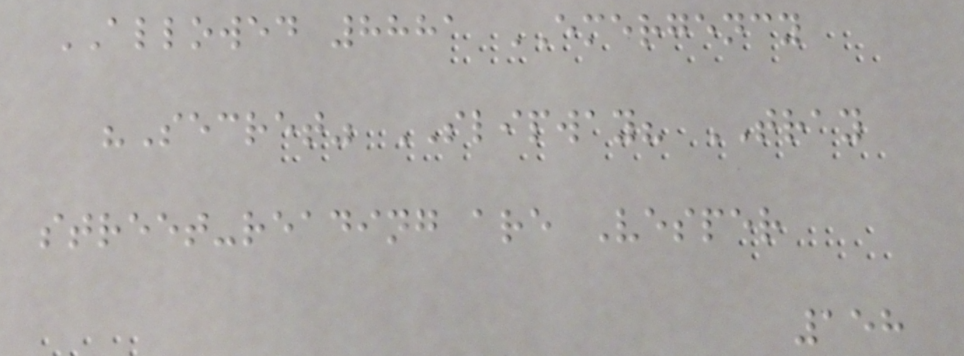ALLOWED 8881 EMERGENCY
"Secret" SLIPWAY? TRAY
street-reading are Vesper
158
